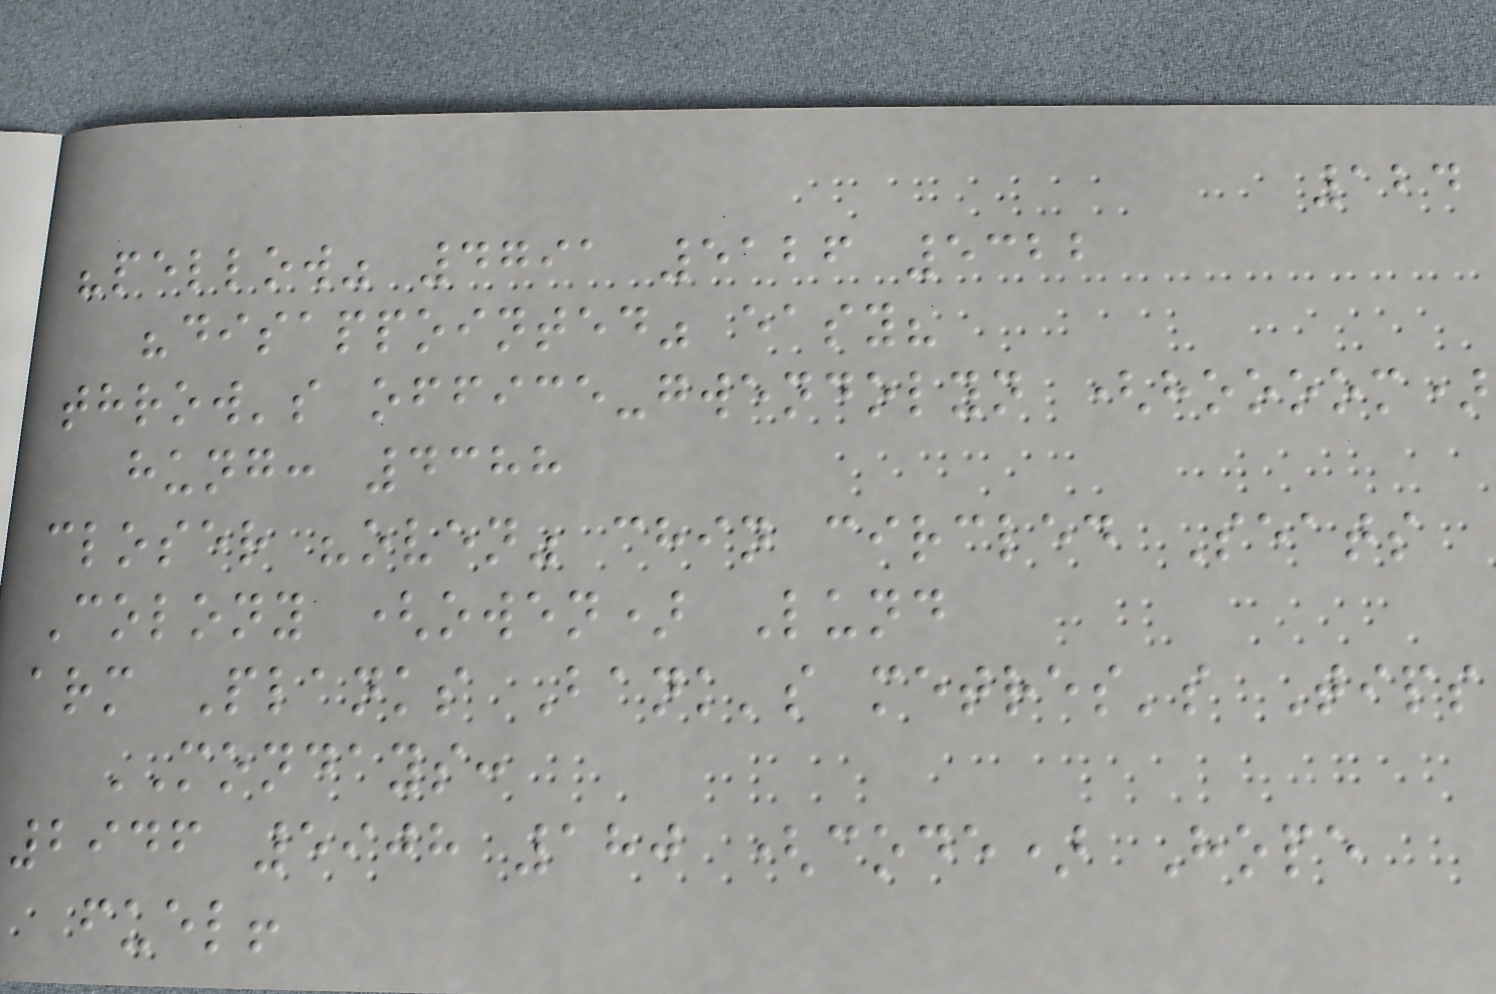124
"pellow" 4791 5126 5322
"disappointed" easy?
throw's office-gwendolyn (hoooom)
hung: 4388
closer "oven" chin circled Seats
Colony (owen) Lund
arm Planks Bank's metres's Tips
MONDAYS:
2946 5908 180 (code) Hope
fuel!
